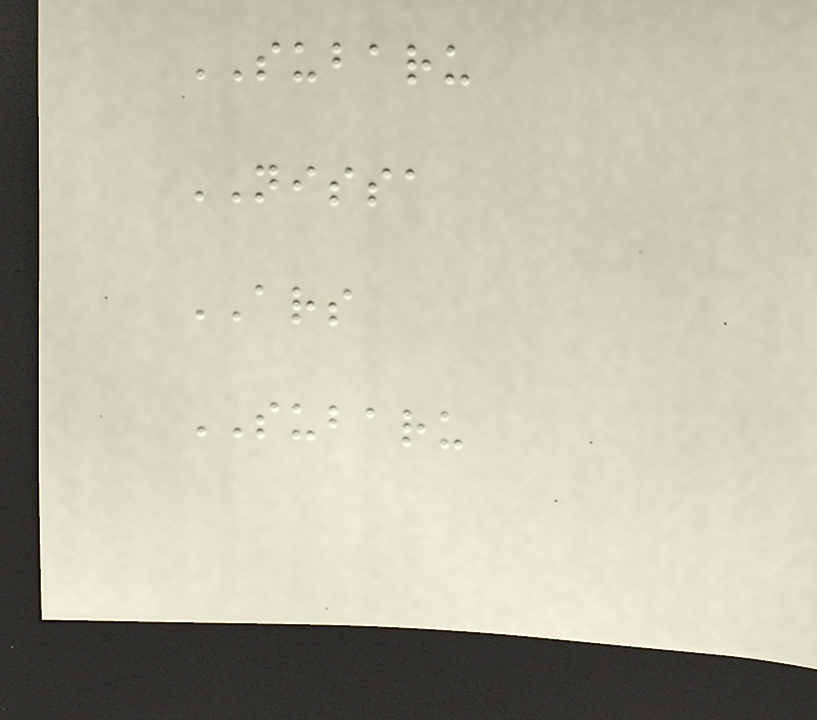SUBARU
NISSA
ARS
SUBARU
